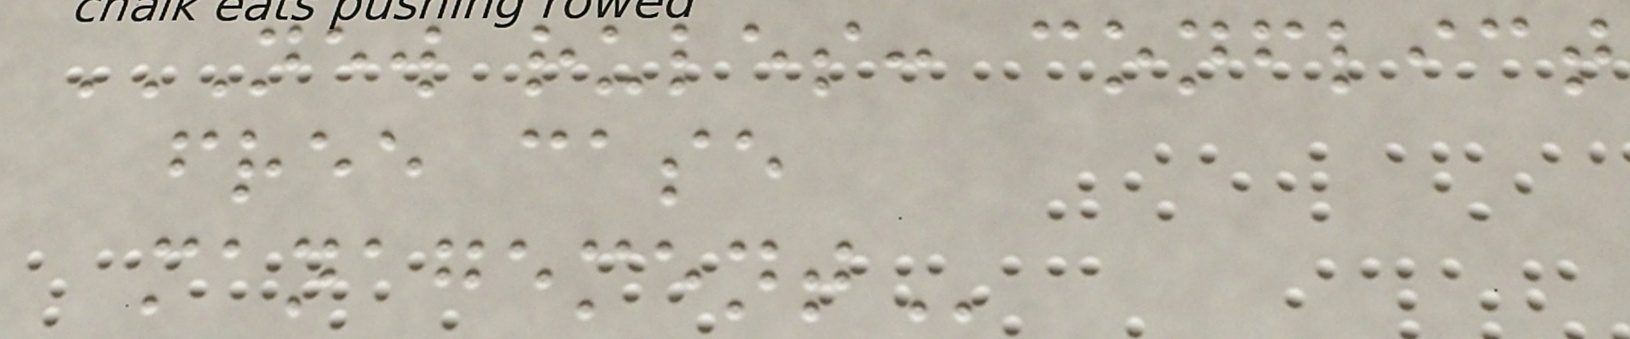NEW RULES: CONFLICT
FREE CASE
MANAGEMENT
